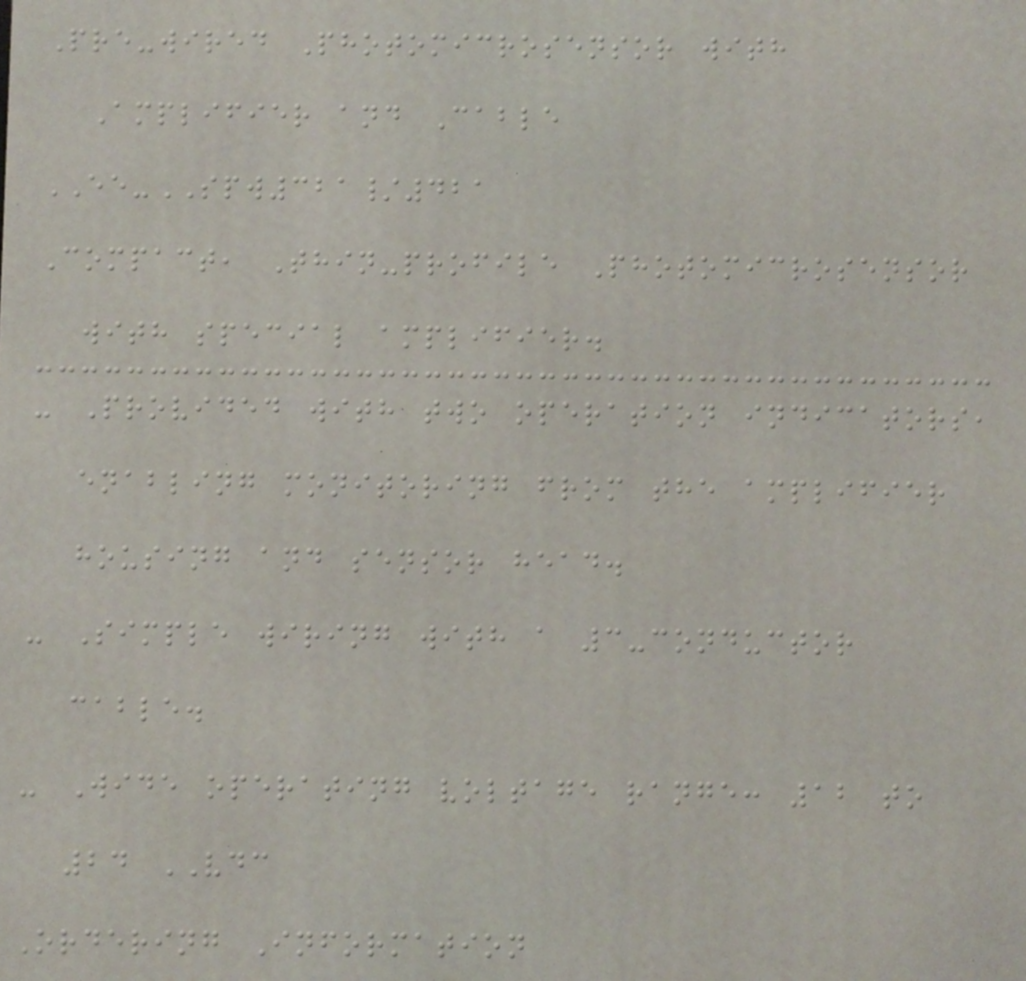Pre-wired Photomicrosensor with
Amplifier and Cable
EE-SPW321/421
Compact, Thin-profile Photomicrosensor
with special amplifier.
- Provided with two operation indicators,
enabling monitoring from the amplifier
housing and sensor head.
- Simple wiring with a 3-conductor
cable.
- Wide operating voltage range: 12 to
24 VDC
Ordering Information
